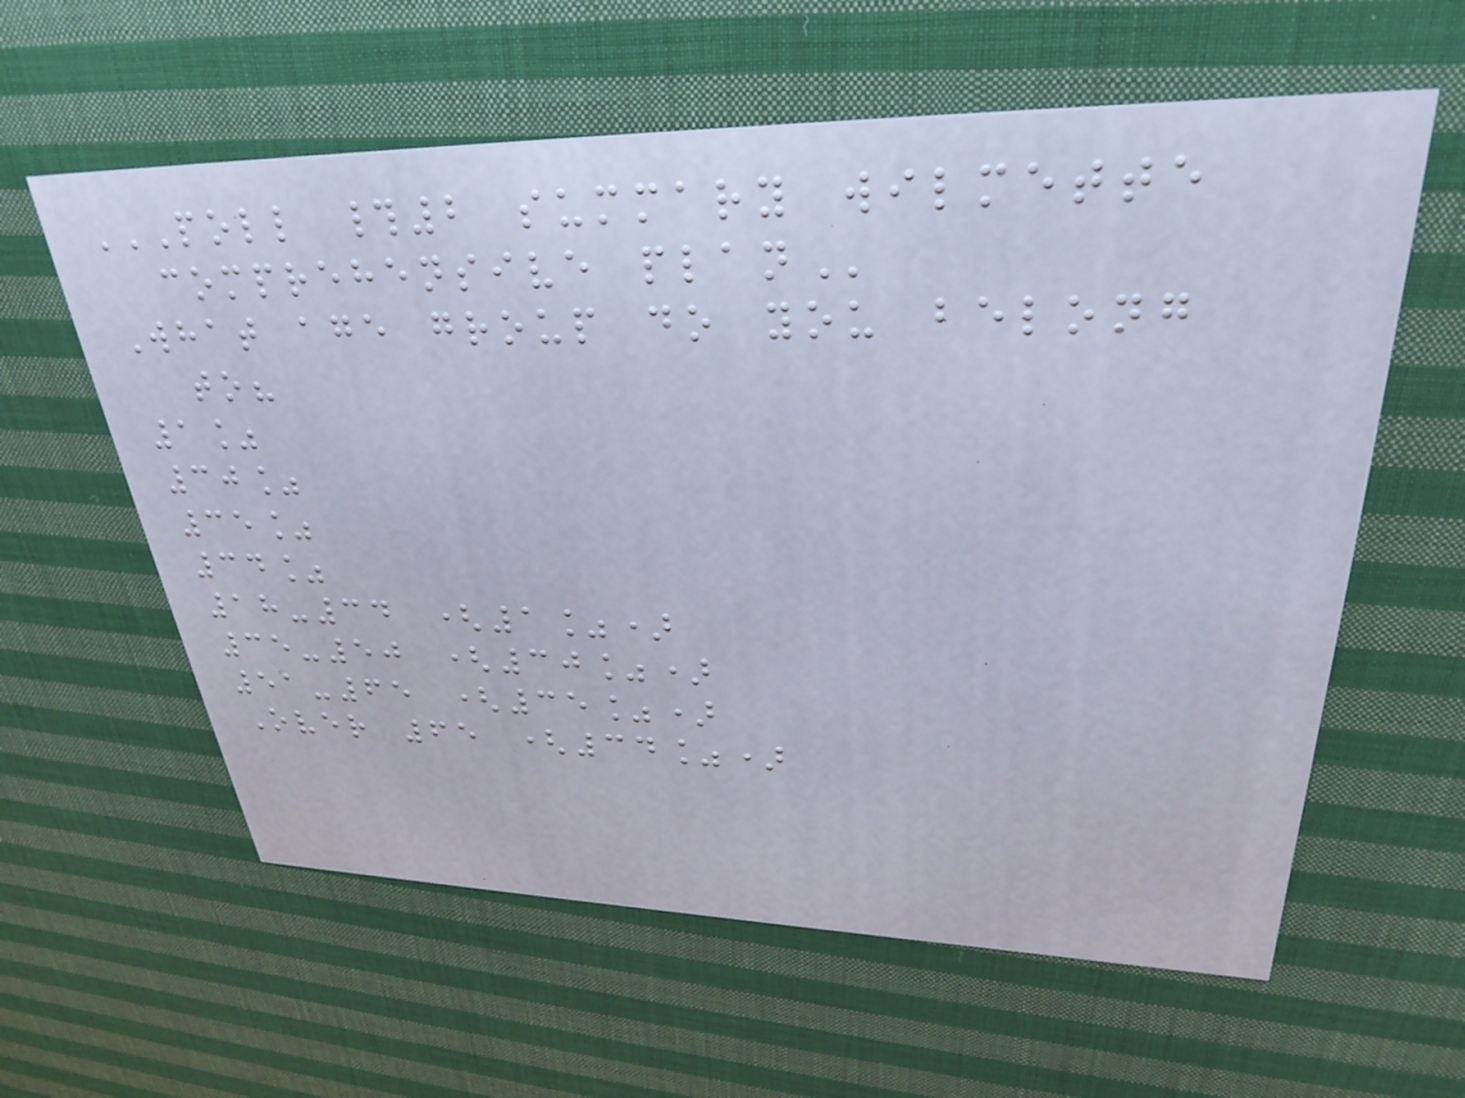POLL #2 SUMMARY WILMETTE
COMPREHENSIVE PLAN
What age group do you belong
to?
1%
30%
35%
34%
18-34 (1%)
35-50 (30%)
51-65 (35%)
Over 65 (34%)
